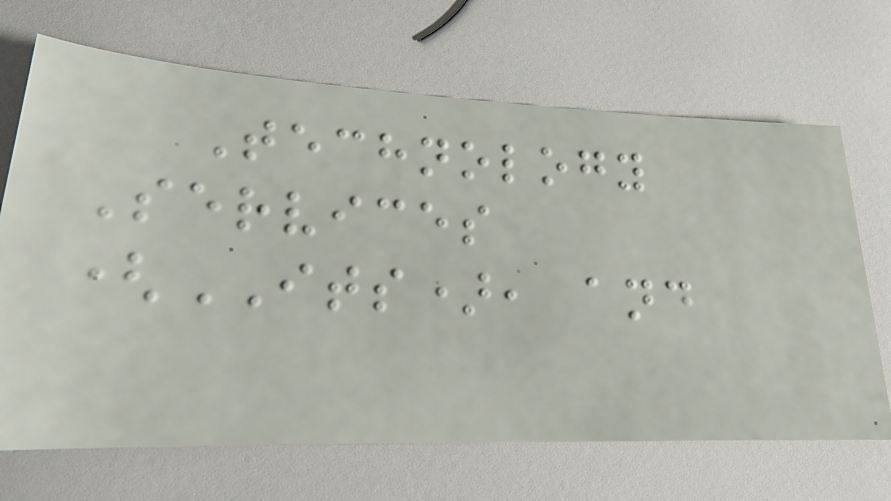Technology
Services
(ITS), and
